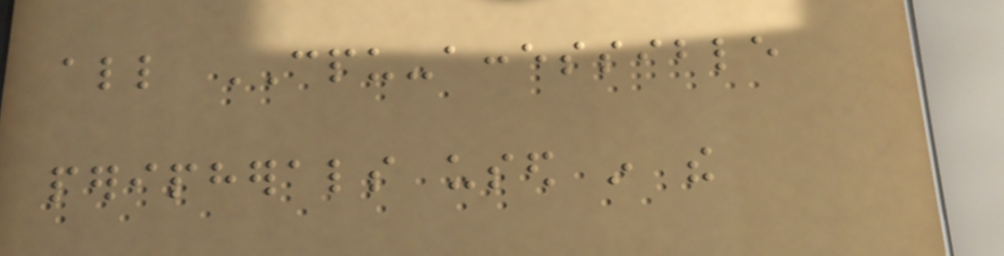all CPU-accessible
peripherals used in the
